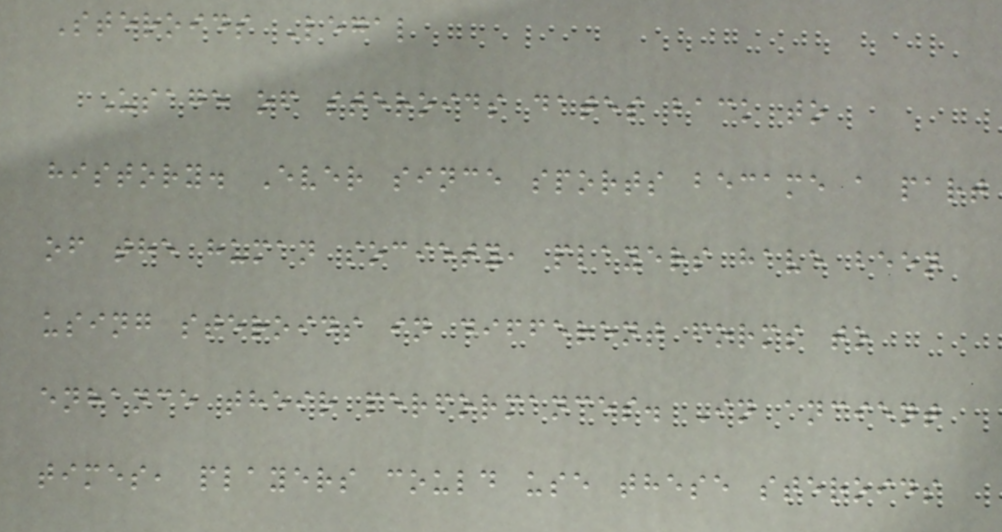Steroids Legal
Usage of steroids dates back to
history. Ever since sports became a part
of the human society, players have been
using steroids in different forms to
enhance their performances. In ancient
times, players could use these steroids
